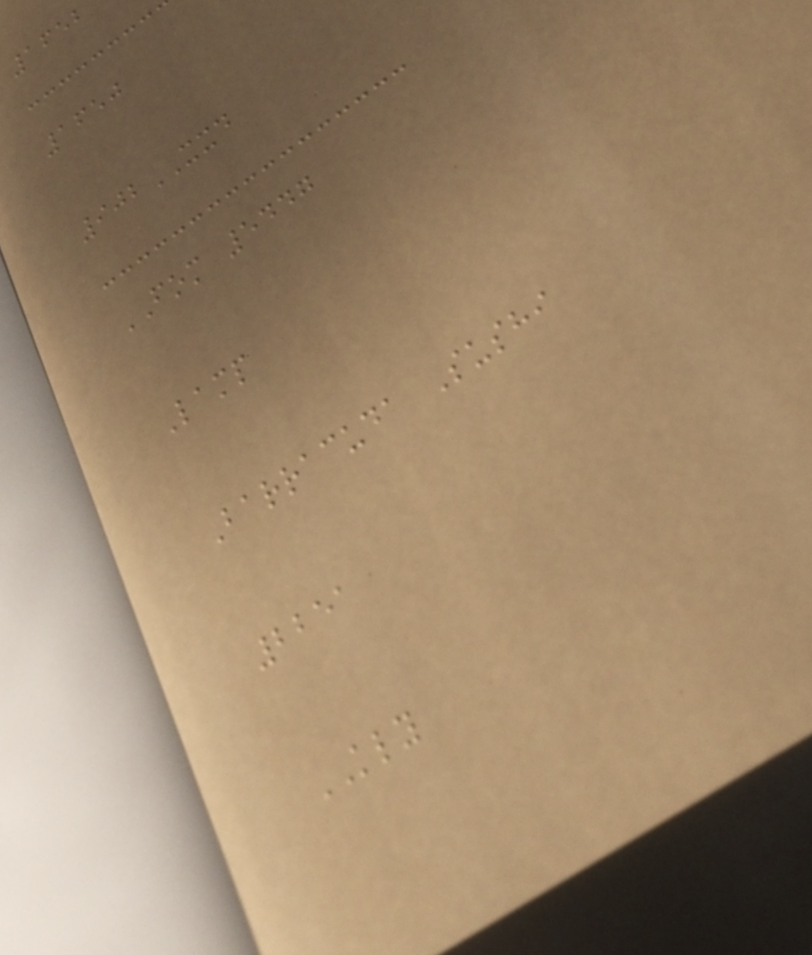1652
1650
902XXD
FOM 5447
Lamp
Barracuda Sushi
2251
KLY
